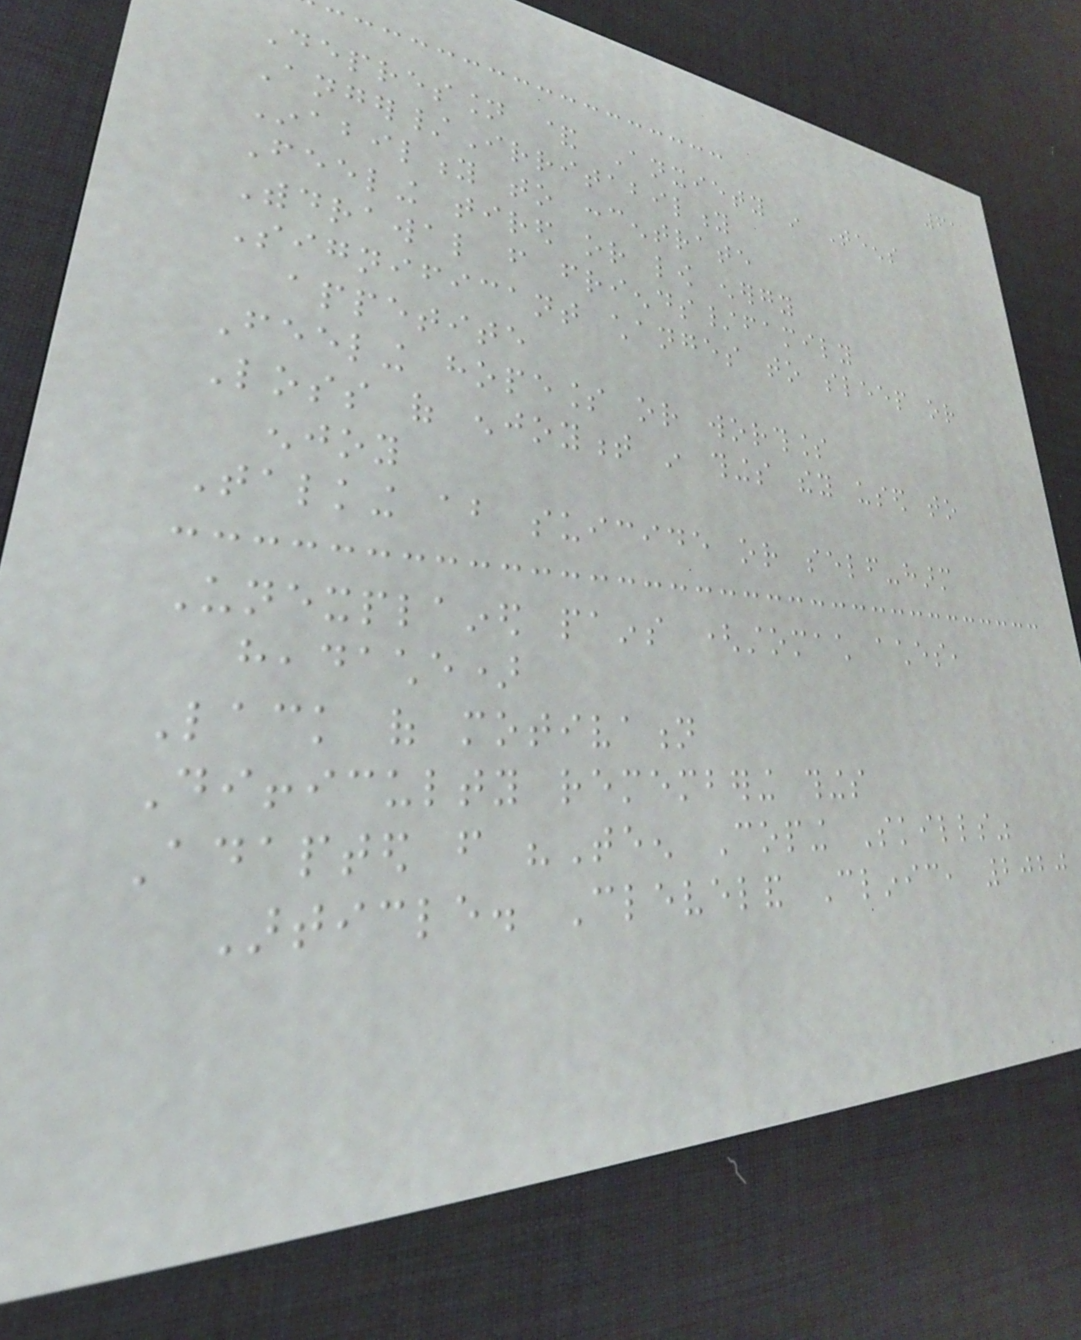61
Depression & Anxiety in Teens
Anger/Irritability
Inability to concentrate
Feeling tired or low energy
Withdrawal from friends/family
Significant changes to sleep or
appetite
Feeling hopeless or worthless
Loss of enjoyment in things they used to
enjoy
Talking about suicide or self-harm
Unexplained pains (stomach aches,
headache)
Lack of motivation
Difficulty remembering things
Adapted from "Teen Coping Skills"
Article. Cleveland Clinic, 2020
